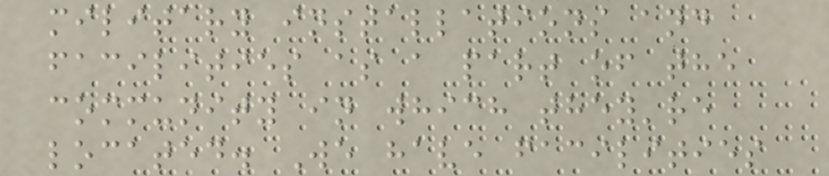military installations and
facilities as a part of the
community in which they're
located. We have facilities
